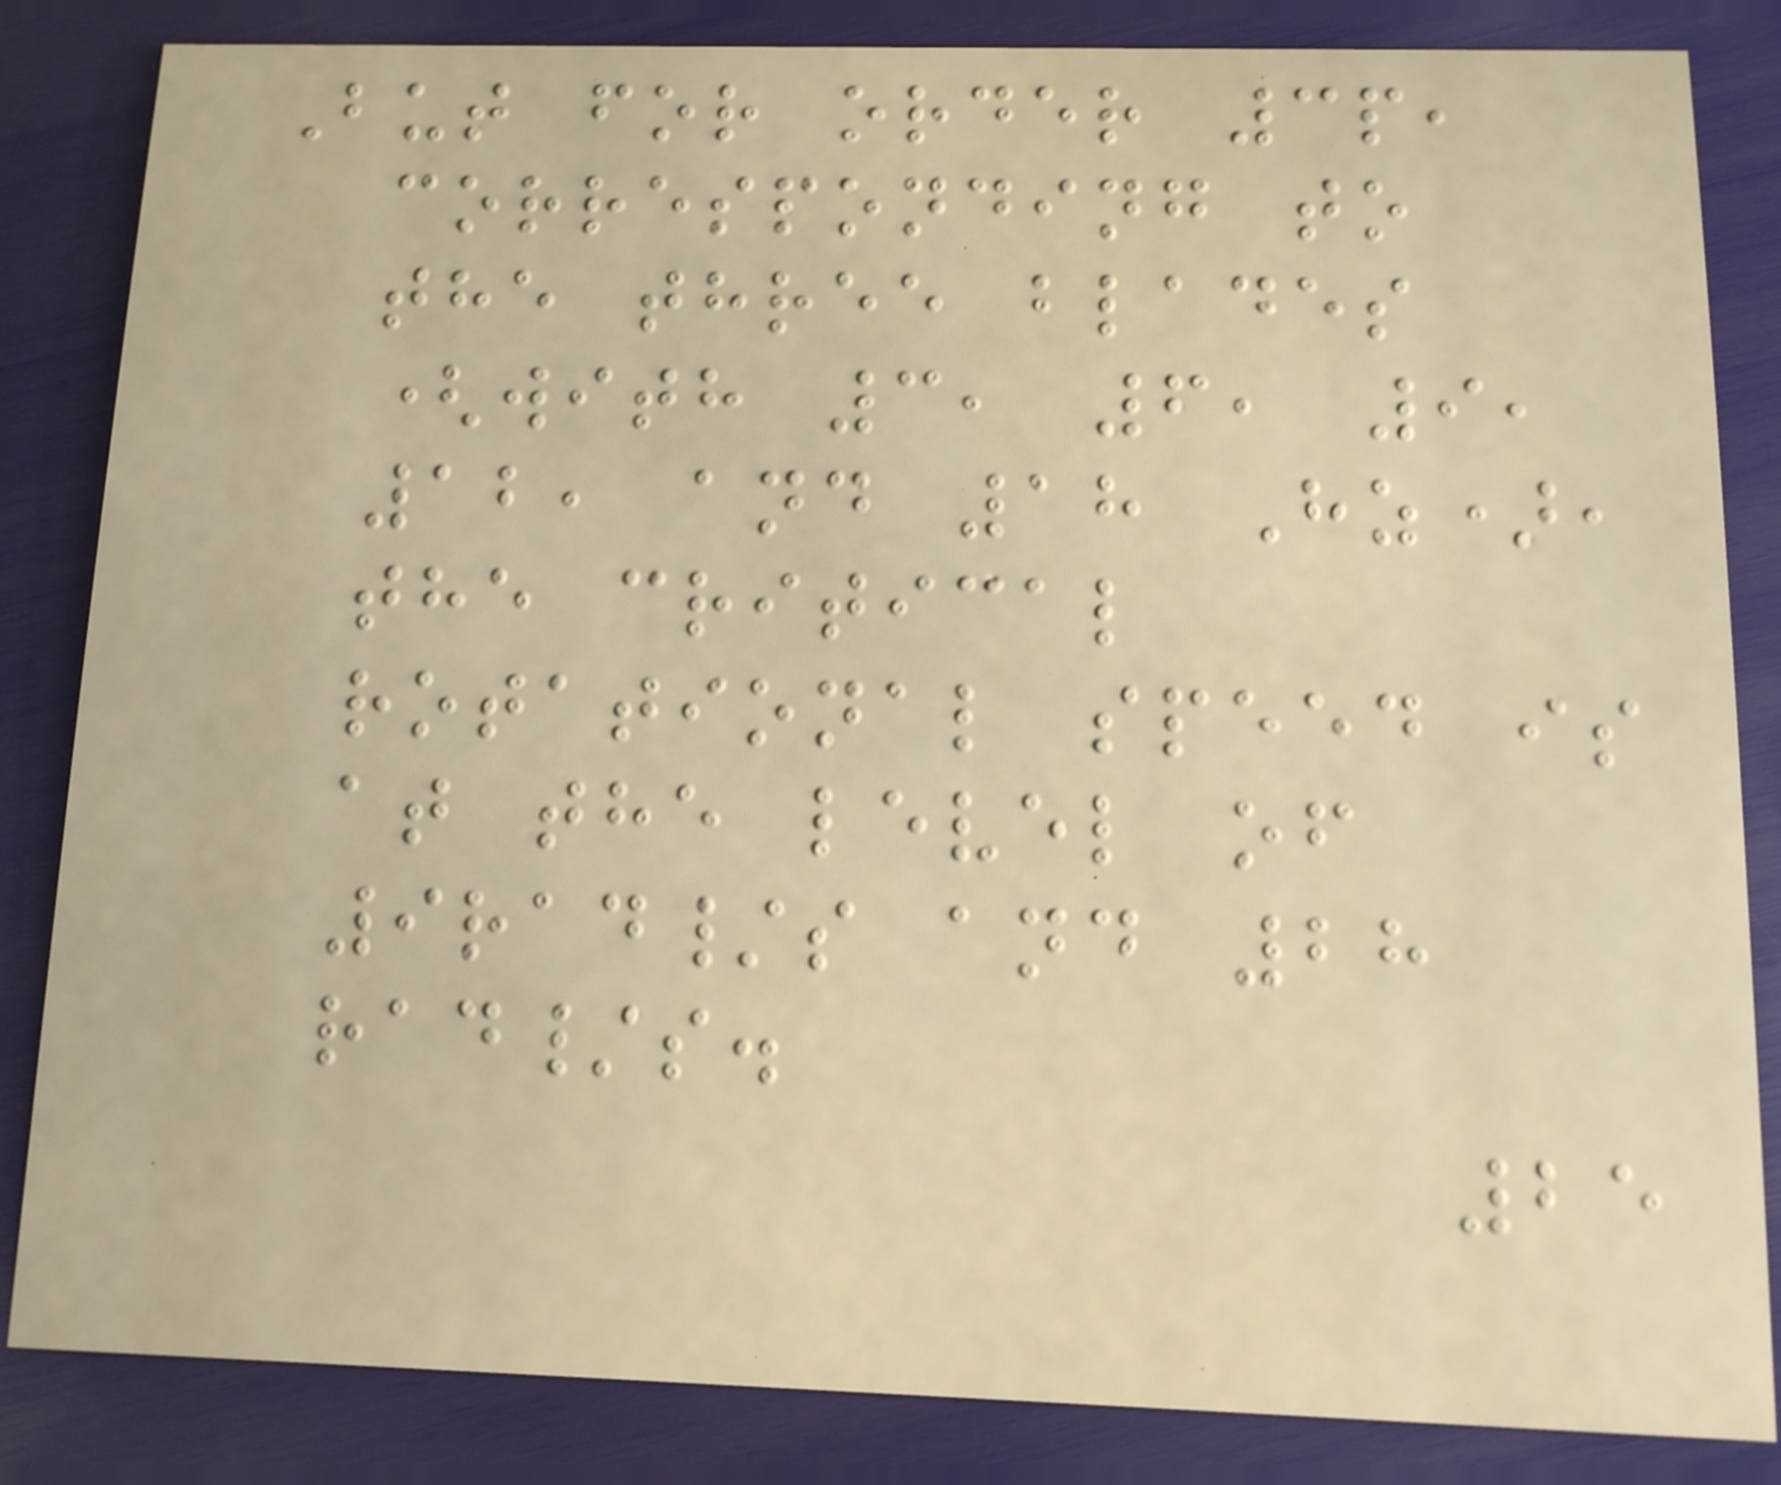But for order 3p,
corresponding to
the three blades
(with 3, 6, 9,
12, and 18 Hz),
the critical
rotational speed is
at the level of
9rad/s and 28
rad/s.
25
